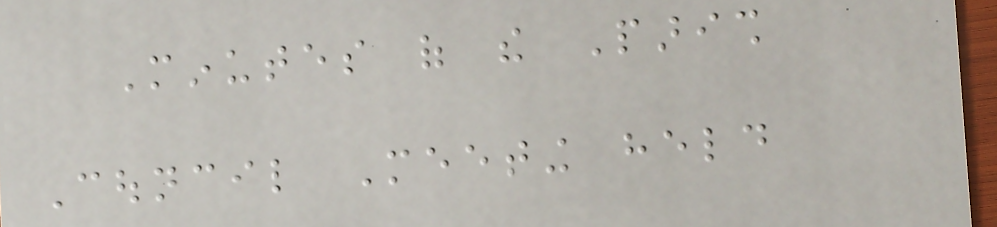Minutes of the Parish
Council Meeting held
